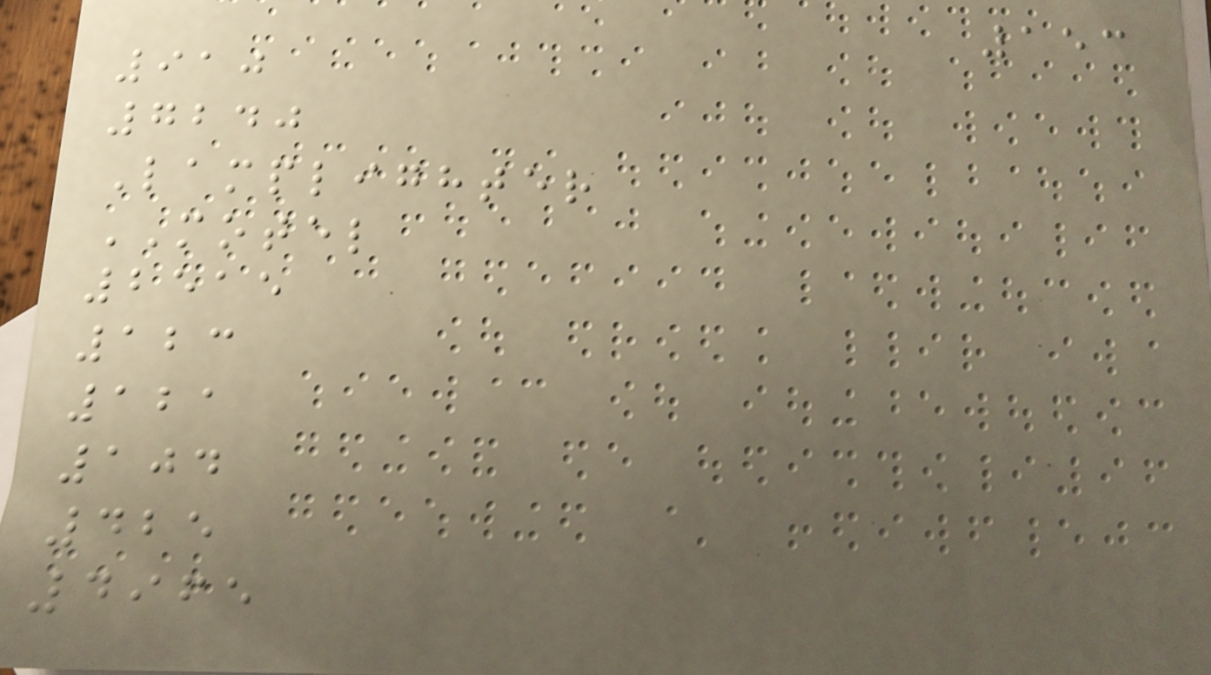153
910
7240
Lamplighter
MOTEL
2515
123
121
104
425
4965
